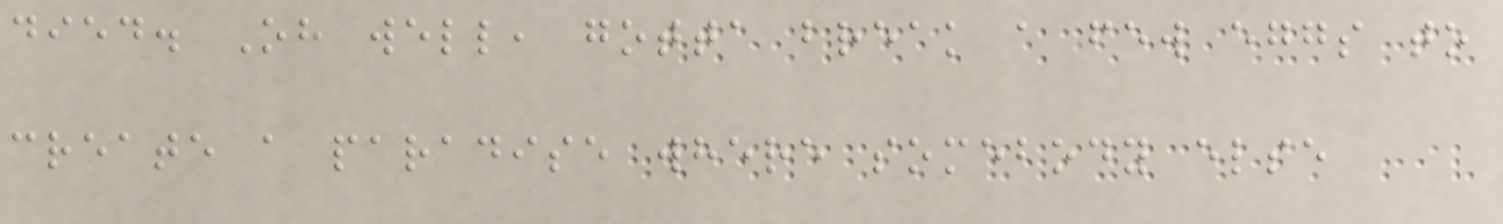died. Oh well, gotta break a few eggs to
create a paradise where somebody else
